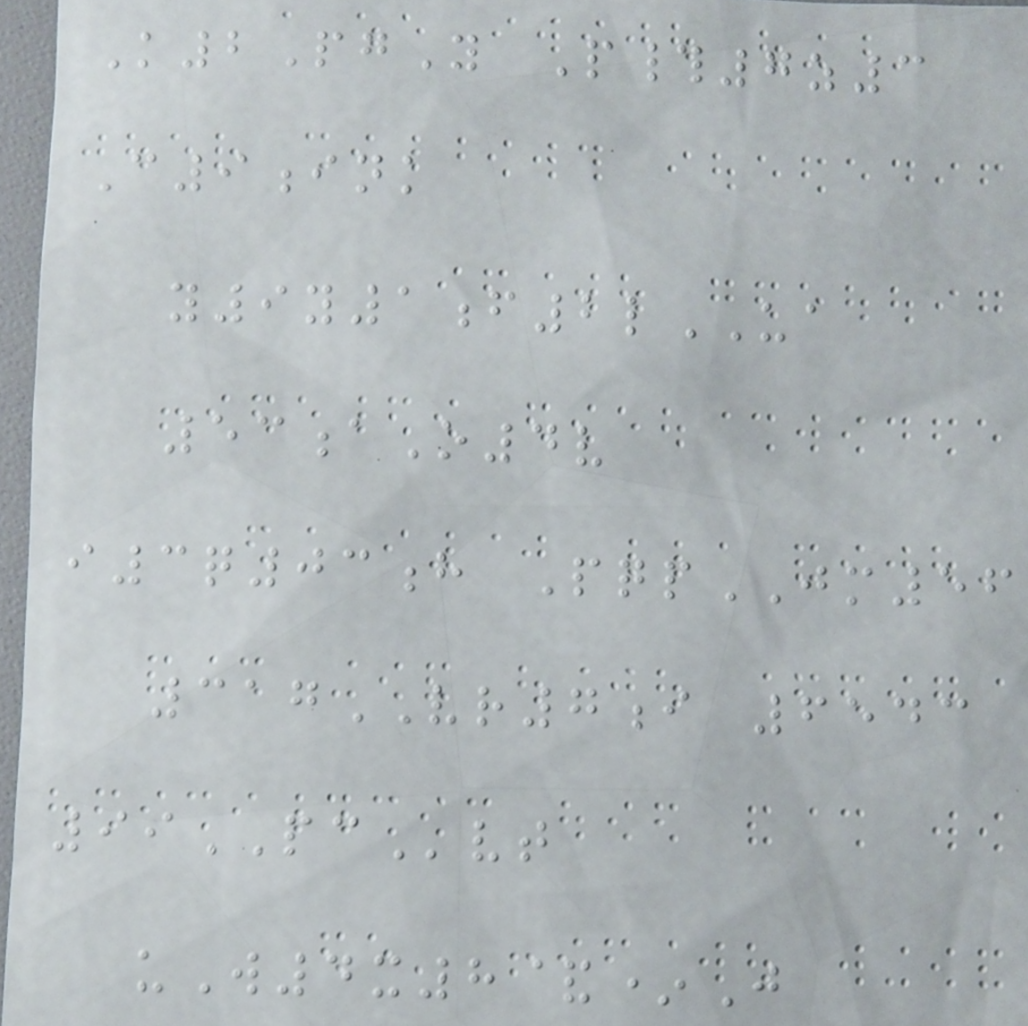K2PgY P#7z3
C9ink
y9y1f2lUA
53aO4v
i3q03h PqpJM56
317VR7i 6543
99PCvt
uW4x8&*J
